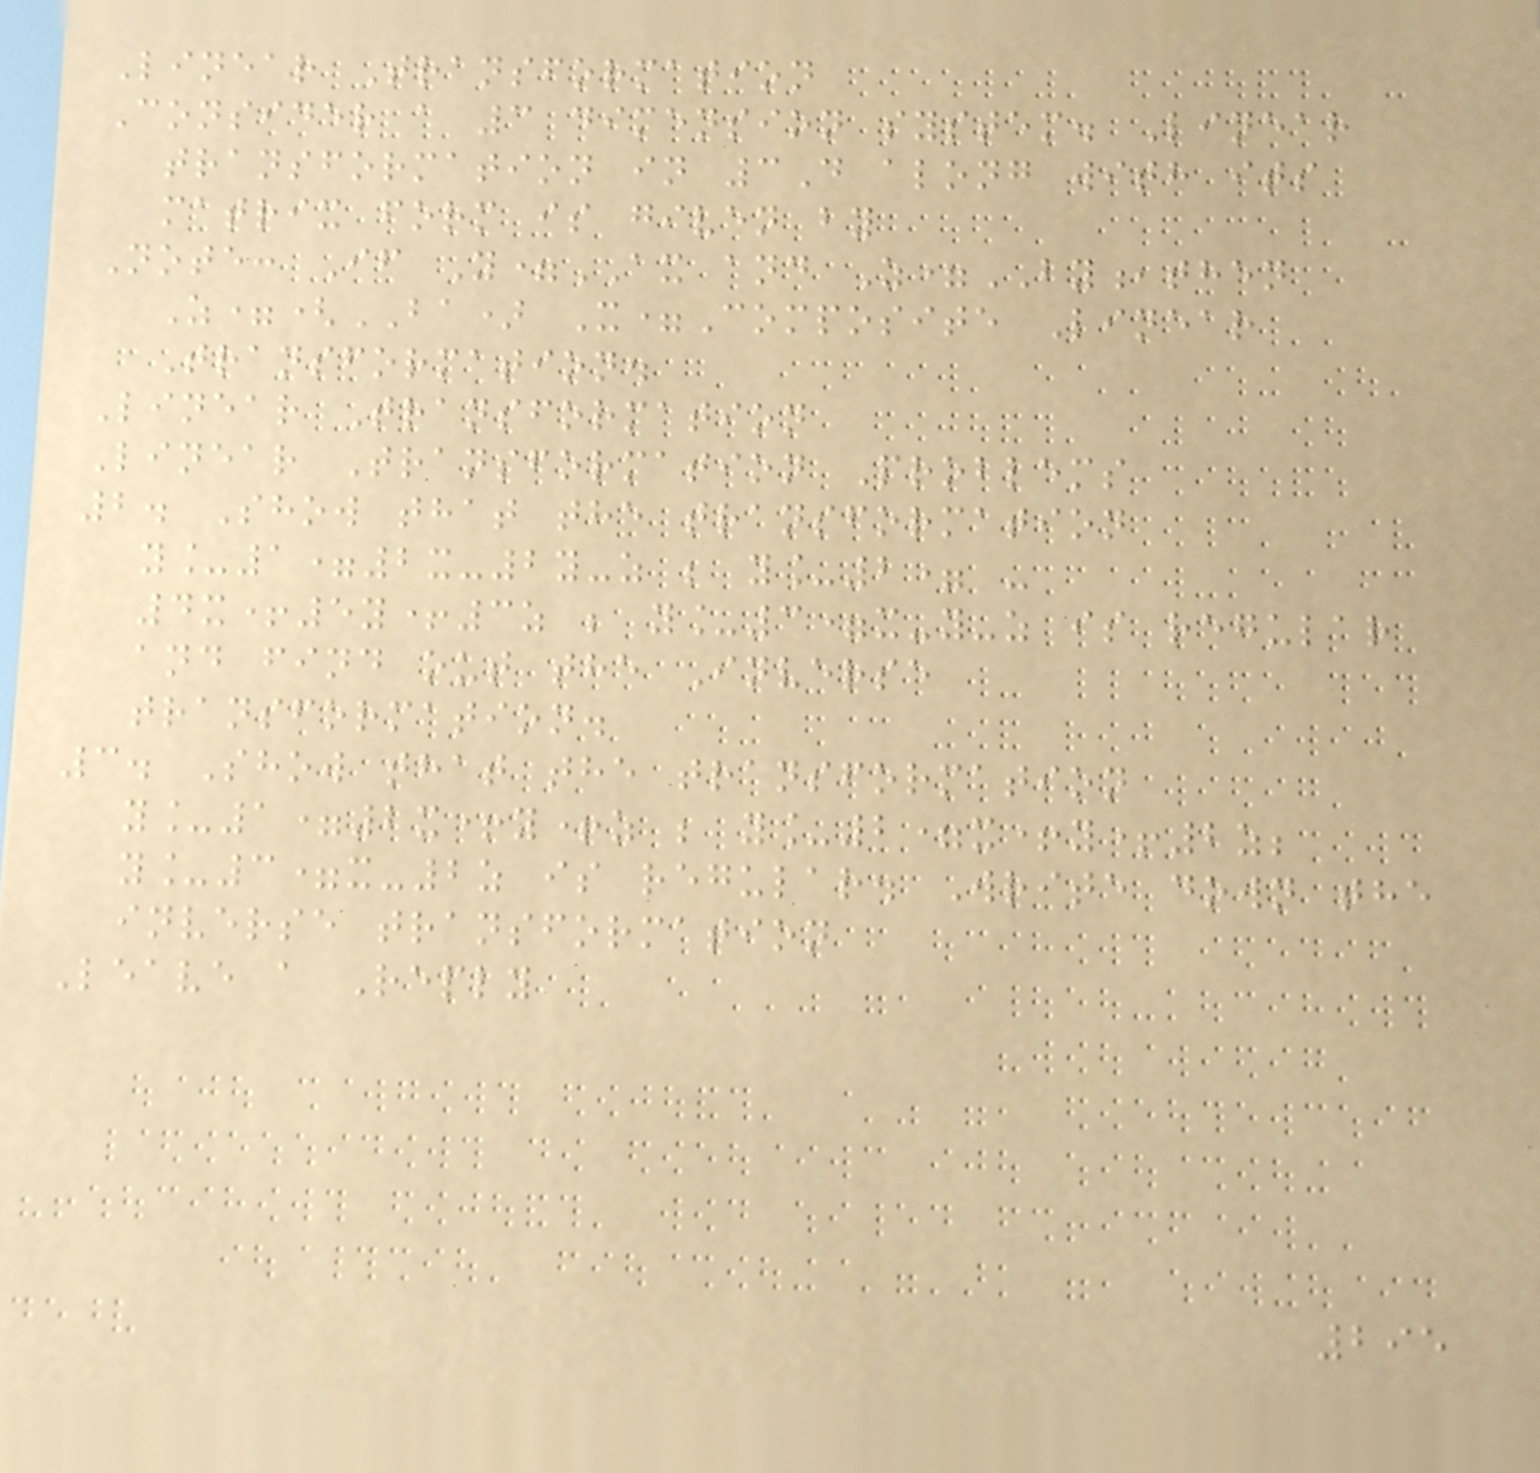Linear Transformation
Consider a 3 dimension system. Linear
transformation in 3D along with its
matrix form is given by
Note: If Y=AX and Z=BY,then
Z=(BA) X=Composite Linear
Transformation.
Linear Transformation
Linear Transformation Problems
2. Show that the transformation
y_1=2x-2y-z ; y_2= -
4x+5y+3z ; y_3=x-y-z is regular
and find out the Inverse
transformation.
3. Show that the transformation
y_1=2x+y+z ; y_2=x+y+2z;
y_3=x-2z is regular. Write down the
inverse transformation
Leave a Reply
295
